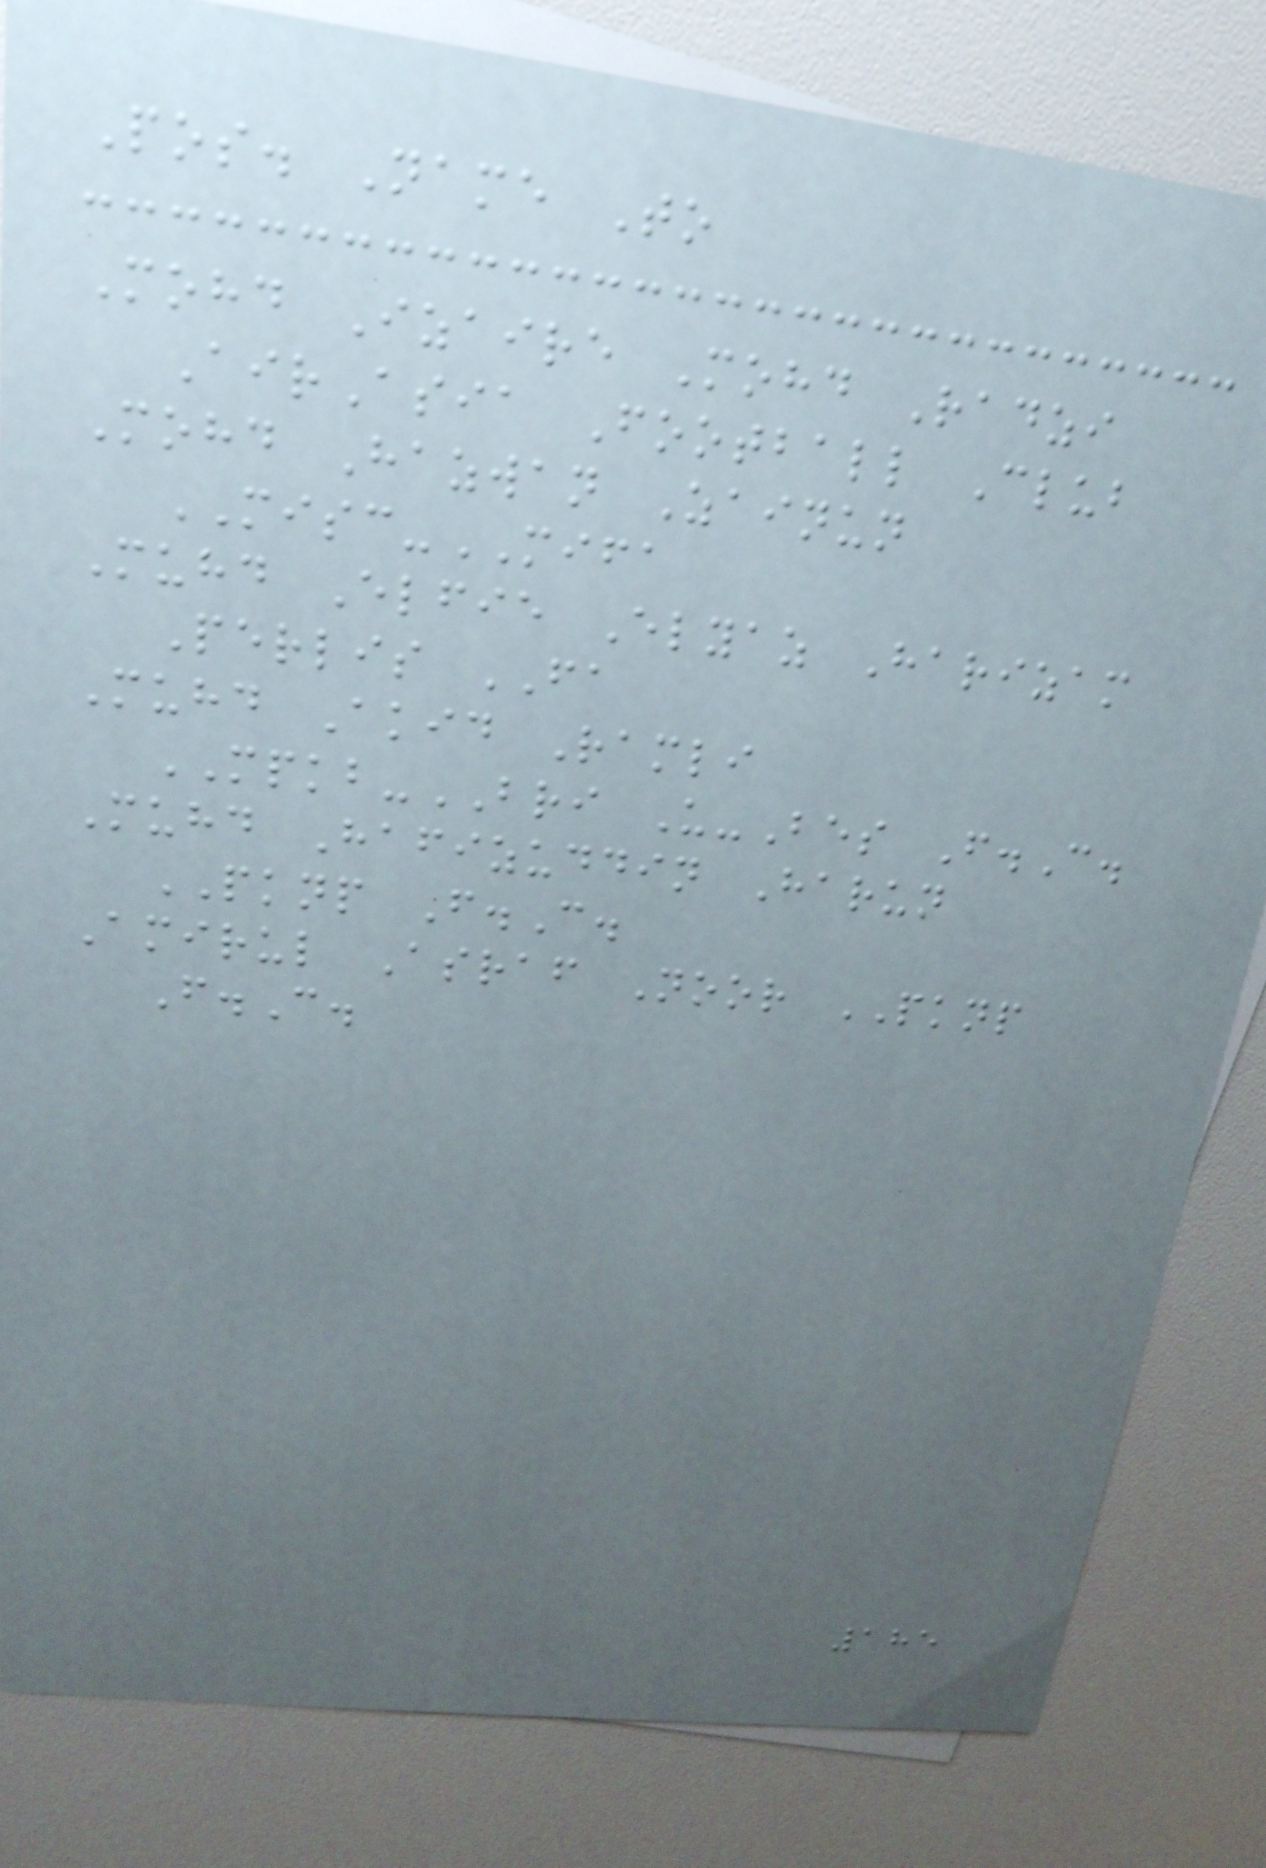Pos. Name To
Mohd Izaire Mohd Radzi
AirAsia Football Club
Mohd Hazwan Zainun
MISC-MIFA
Muhd Elfie Elyaz Harizam
Perlis FA
Muhd Akid Ramli
MPKB-BRI U-Bes F.C.
Muhd Hafizuddin Harun
PKNP F.C.
Amirul Asraf Noor PKNP
F.C.
185
